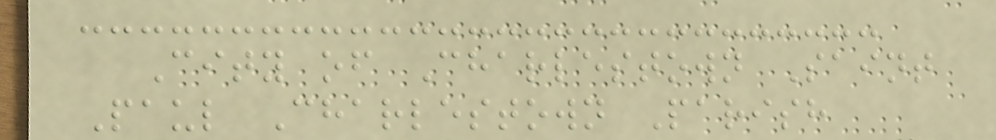City of Charlestown Saint
Paul Charlestown Parish
